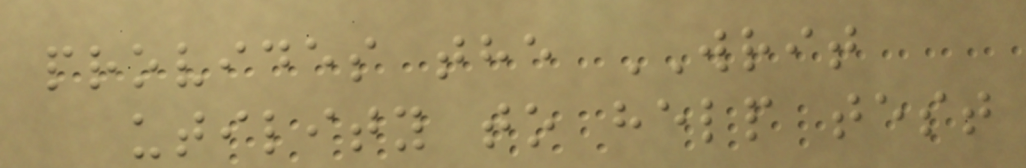provides the WRIT
utility to help test
